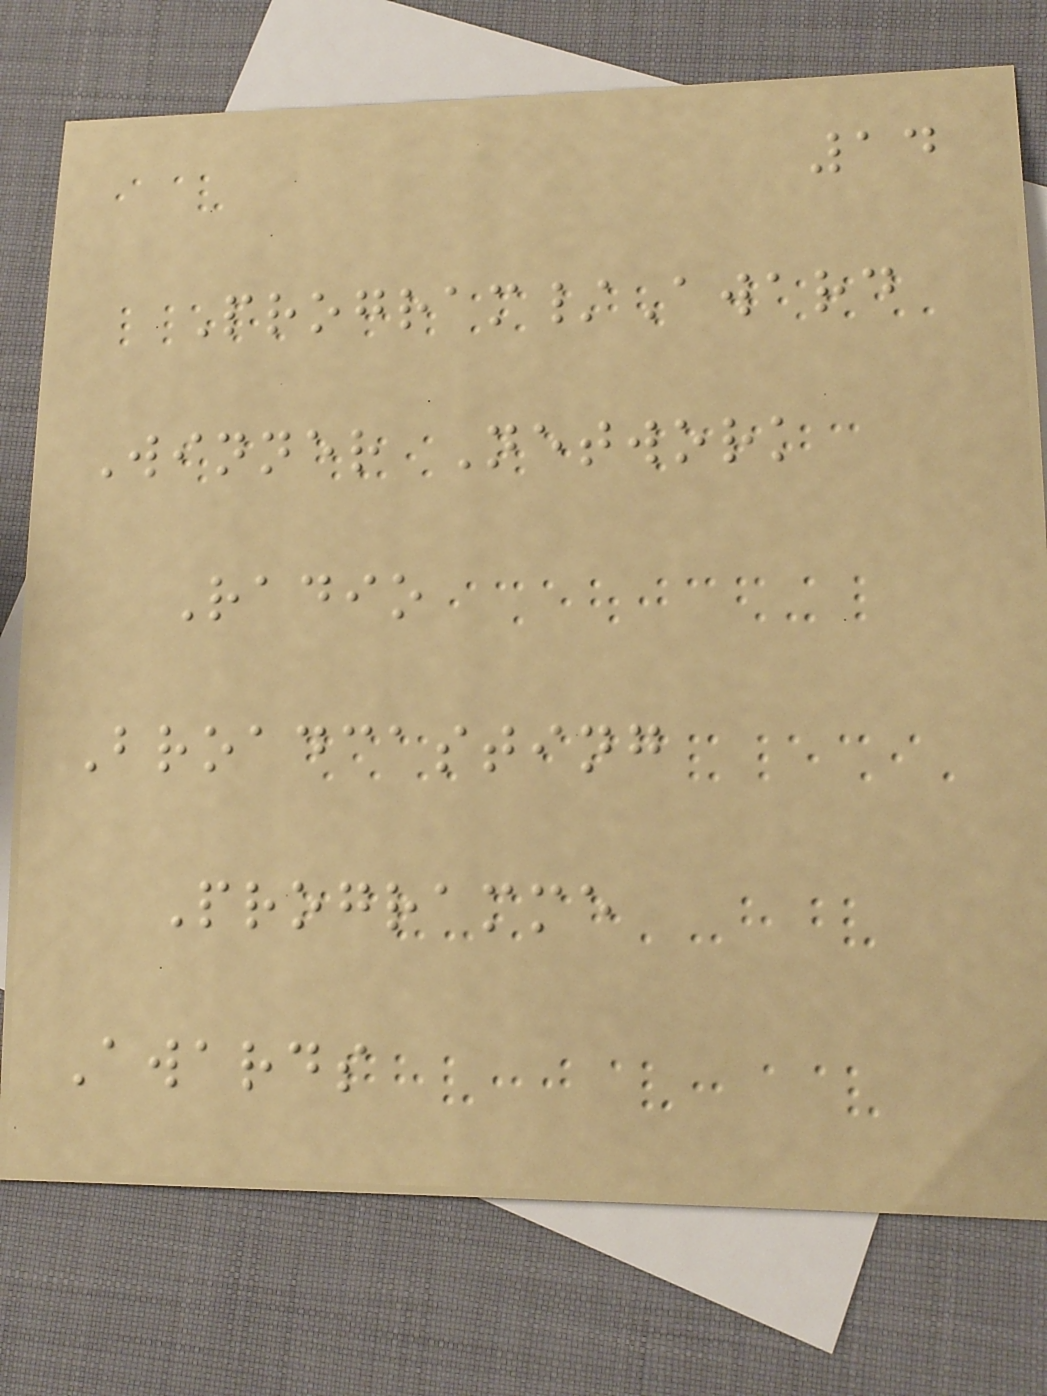14
Program/Award
Winner Network
Radio
Broadcasting
Programme
Awards
